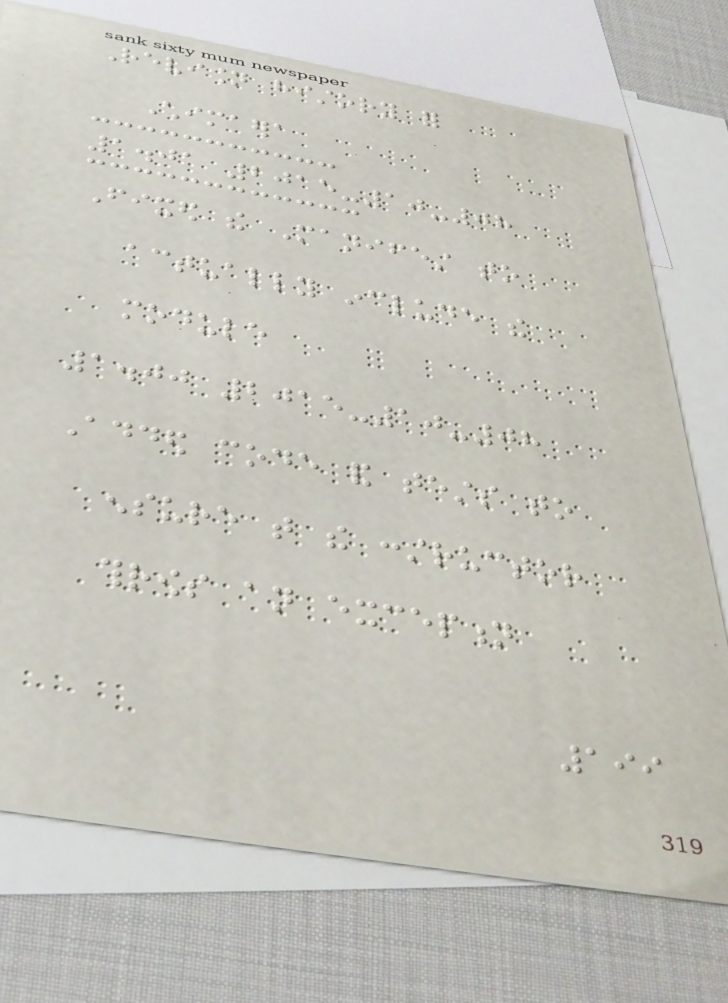Revision history for
Chimaera
1.01 2015-10-08
Fixed the Manifest to
actually include the
module
1.00 2015-10-08
Added code and tests to
ensure that the constructor
throws an exception
199
